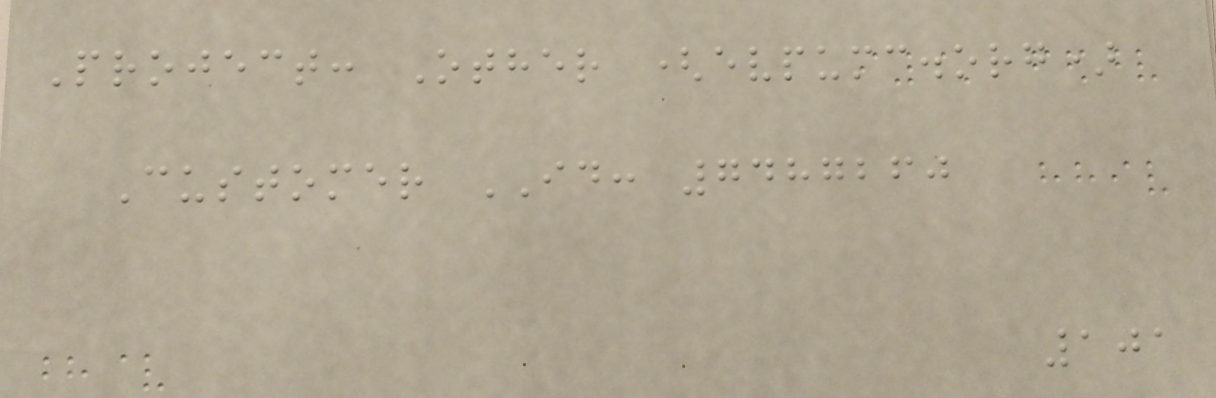Project: Other (evpumc.org)
Customer ID: 7487260
101
